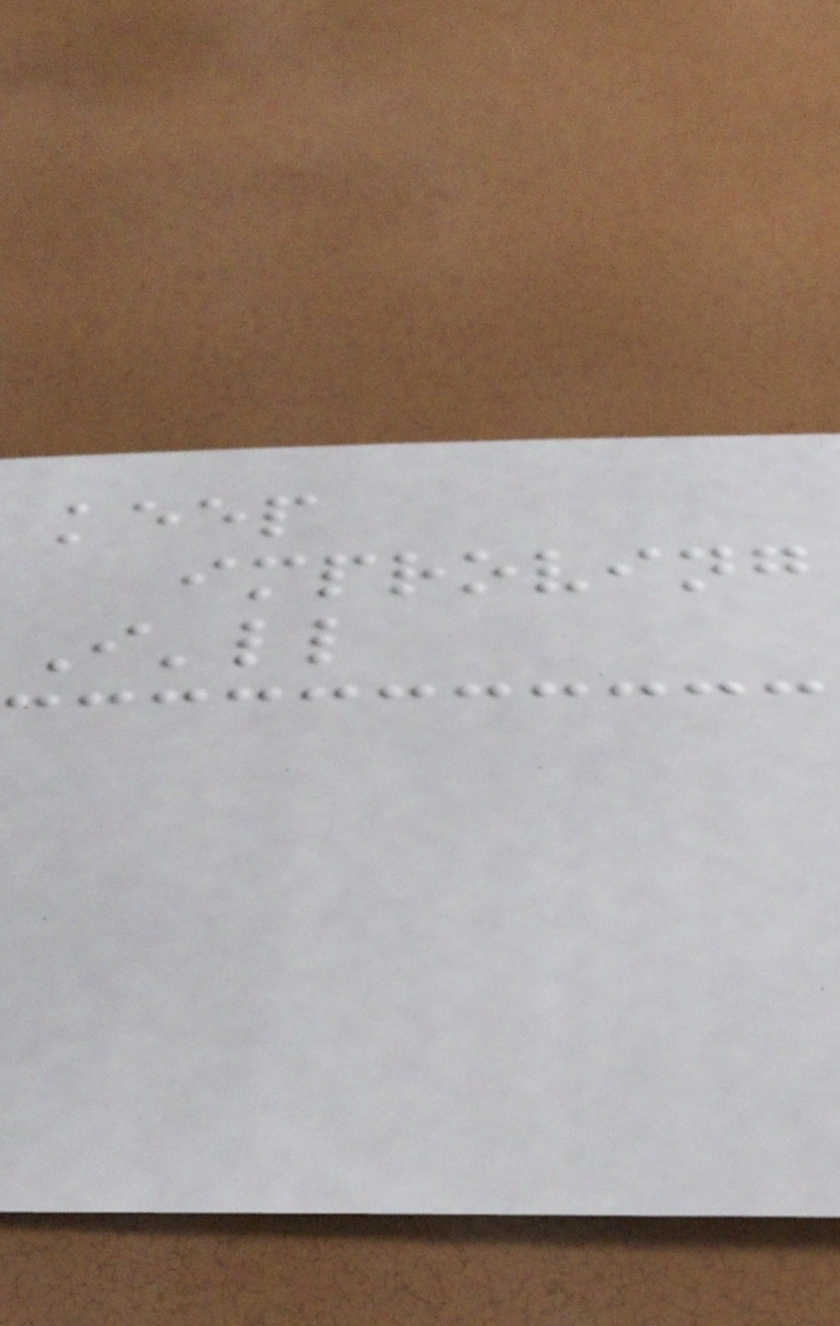keep
improving
I'll
